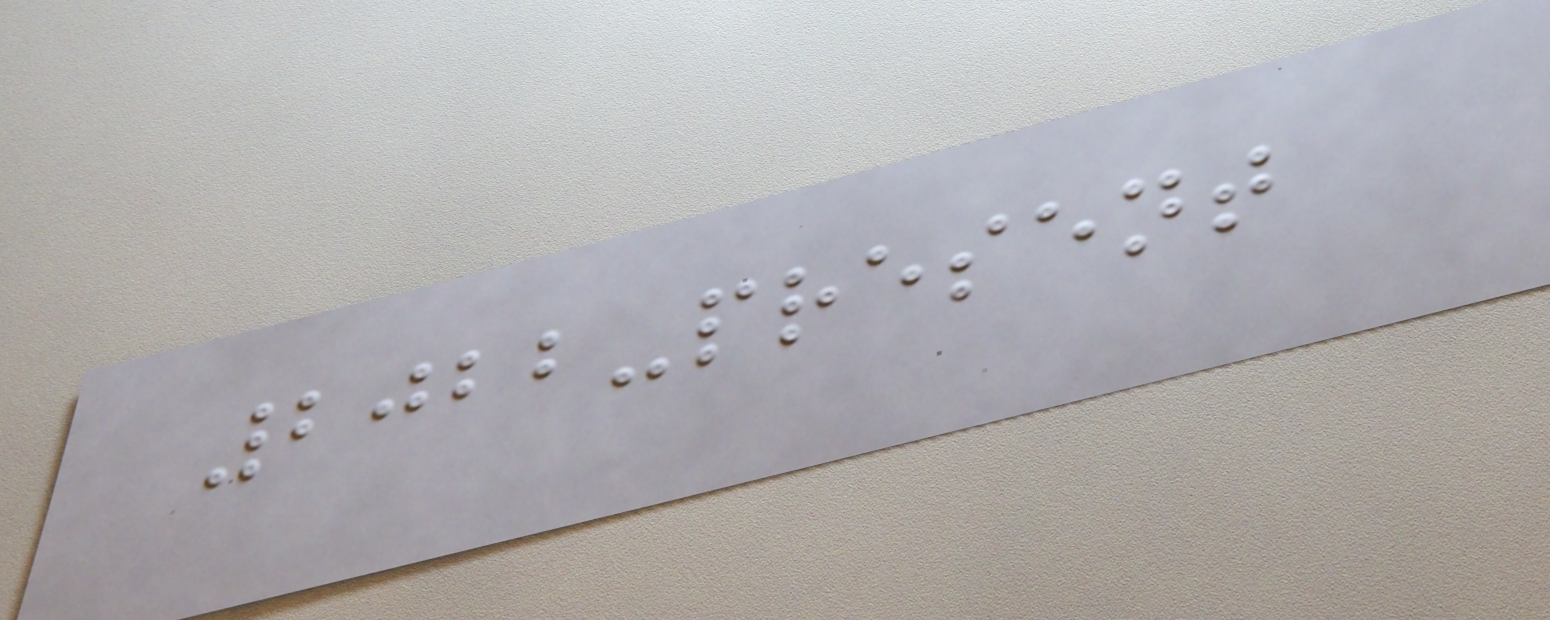2022-present
